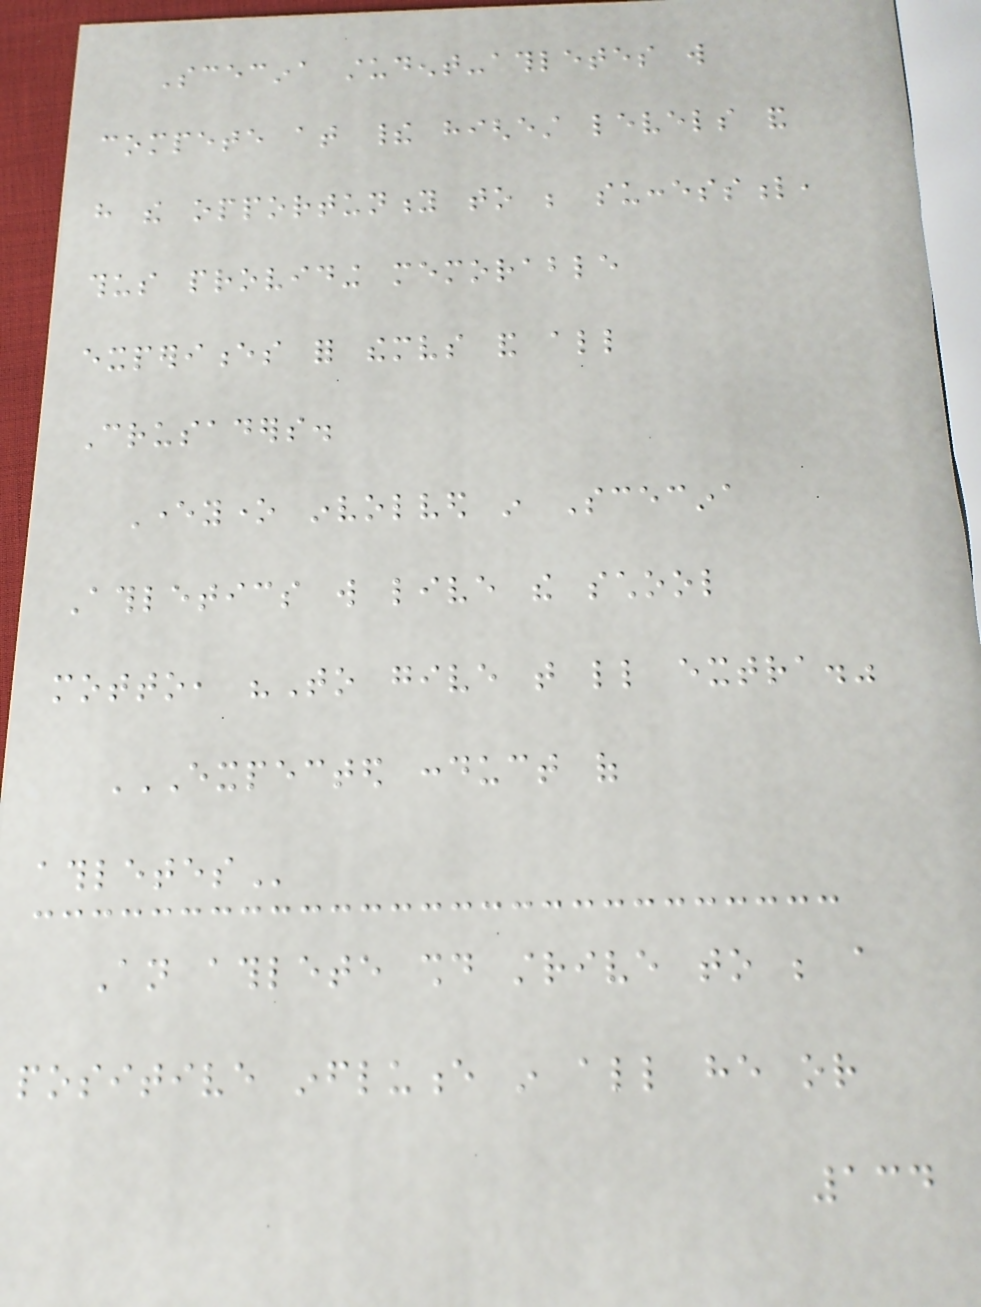Scecina student-athletes will
compete at their highest levels and
have the opportunity to be successful,
thus providing memorable
experiences for themselves and all
Crusaders.
Everyone involved in Scecina
Athletics will live the school
motto, "To give that little extra."
EXPECTED CONDUCT OF
ATHLETES
An athlete should strive to be a
positive influence in all he or
134
